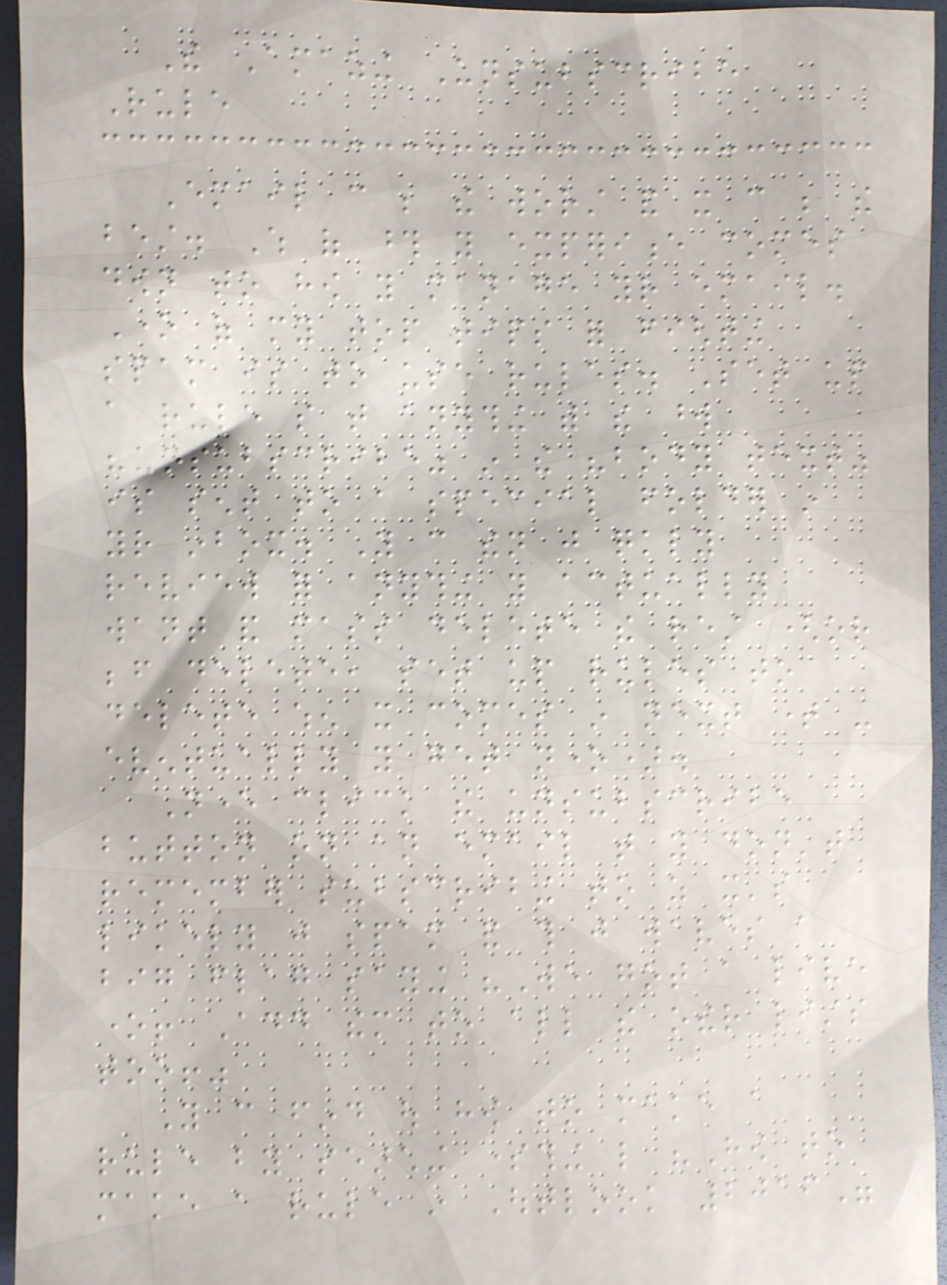The Amazing Unsubscribe
Rule
Email can be the worst and it can be the
best. Which of those you experience comes
down to how you manage your email.
One of my top tips for fighting
spam is to use rules. Set up
a rule so that anything with the word
"unsubscribe" in the "body text"
is sent to a special folder in
your inbox. You can then just quickly
review for anything you actually
want and mass delete the rest (or
before delete, set up rules to
delete when it comes in next time -
eventually you get none).
Never click the unsubscribe
button on an email that you don't
remember subscribing to as it's
likely just spam and this just waves a
big flag saying "We got a live
one! Add them to all the other lists
too!"
You can find out how to make a
rule by searching something like "How to
make a rule in Outlook 2016"
